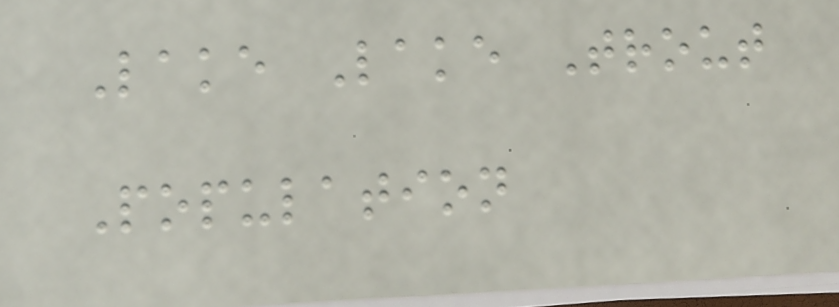Lake Lake Trout
Population
